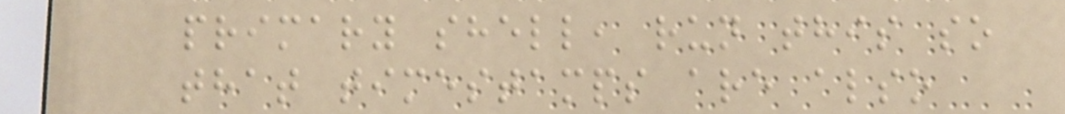primary shell, run this so
that timestamps are also
